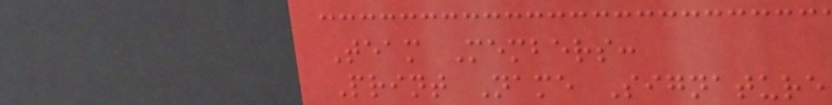Team Members:
Print Name Signature
